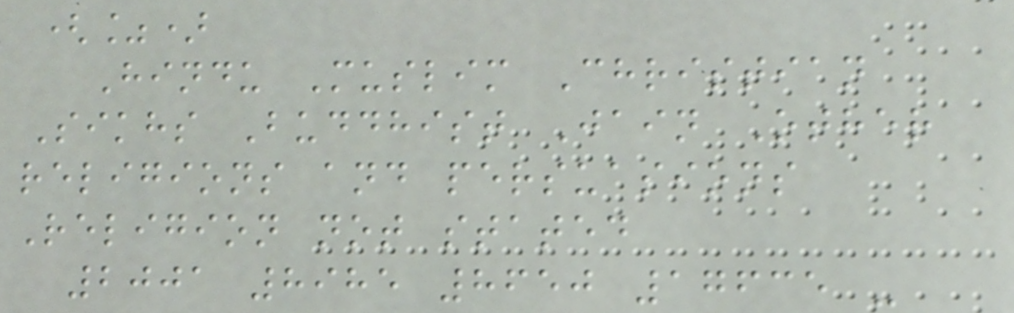(%)
Hindu Muslim Christian
Sikhs Buddhist Jain Other
religions and persuasions
Religion not stated
2001 8985 8650 17635 -
